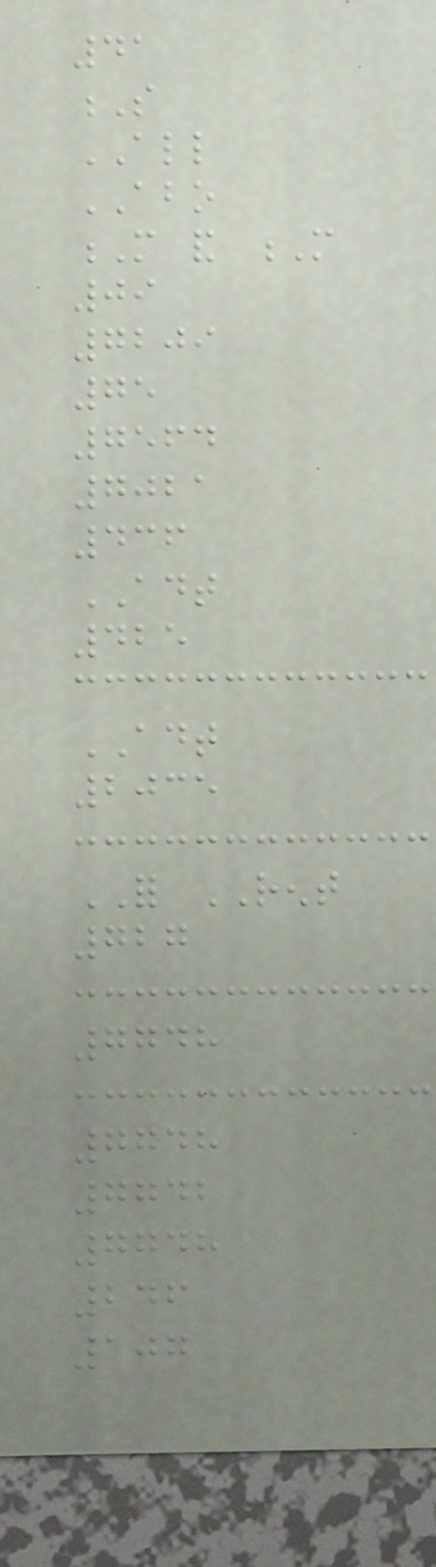41
S
ALL
ABO
M and M
09
7209
75
7564
7021
436
ADT
425
ADT
2035
FOR RENT
727
7748
7748
7742
7748
246
107
